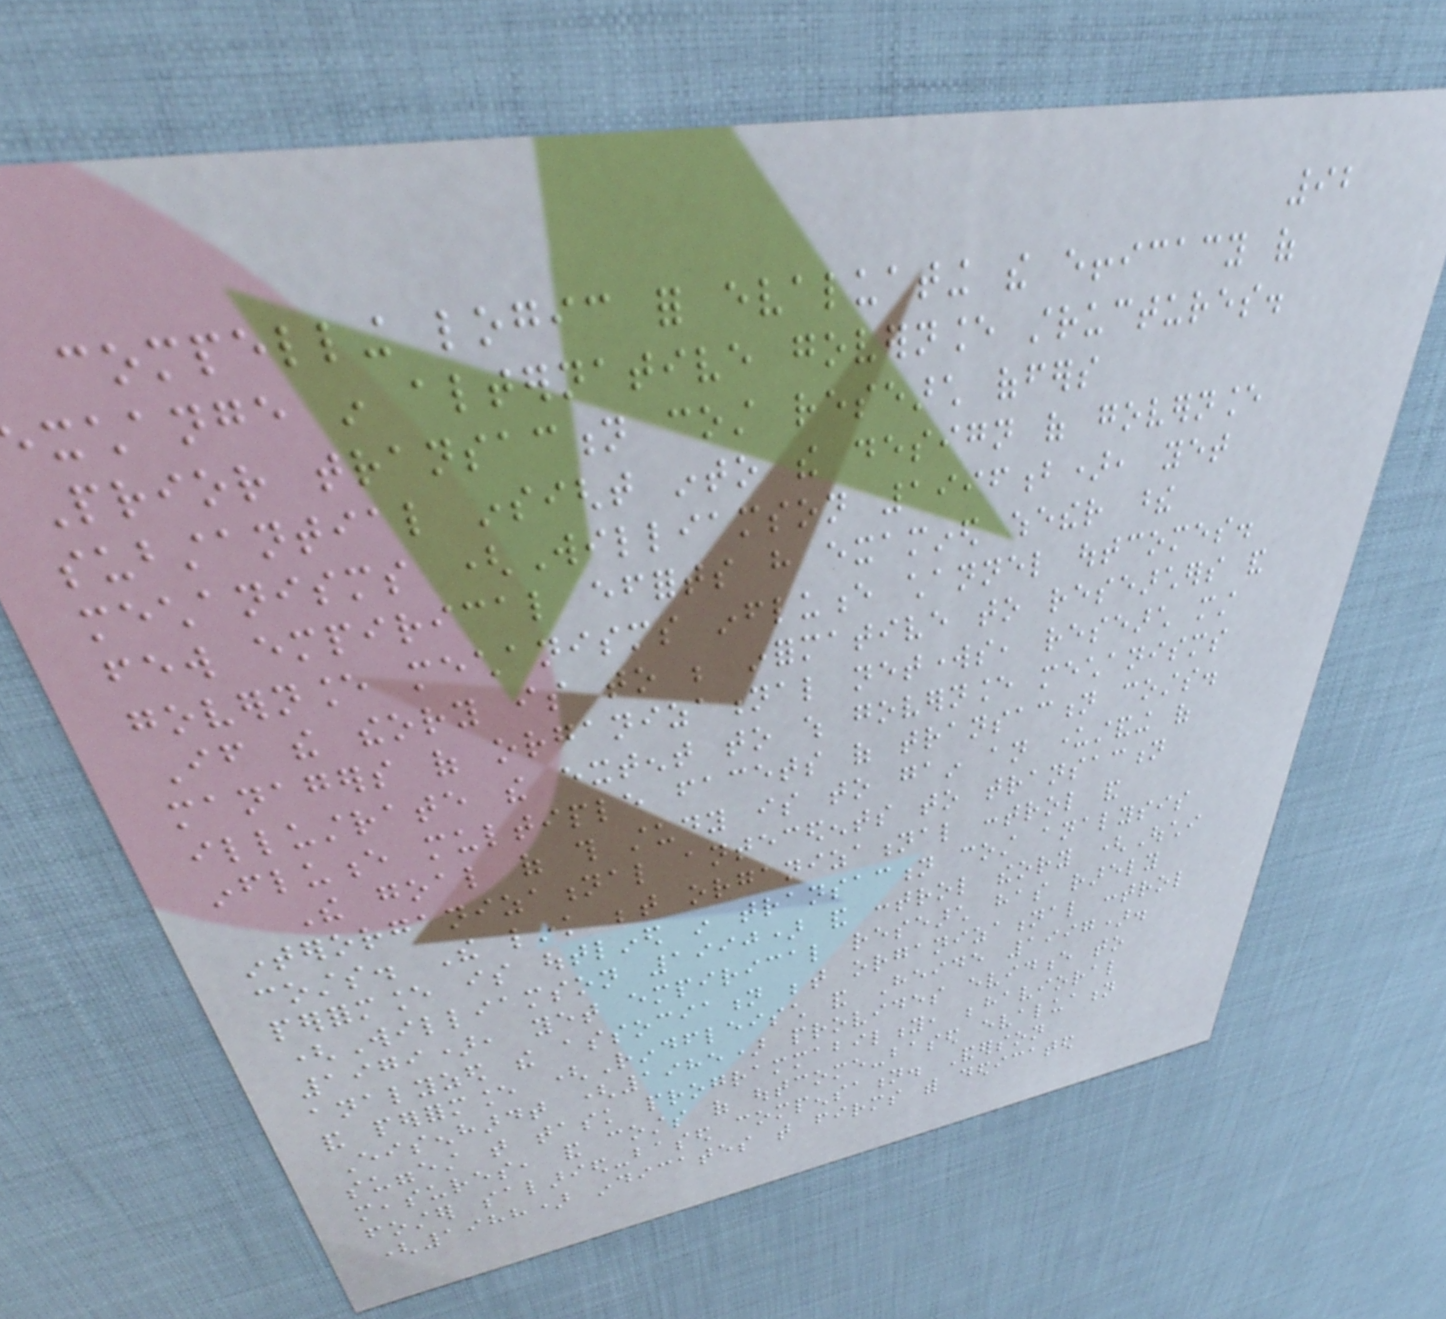92
compelling logic for evaluating the efficacy of
exchange in alternative governance structures.
Prior transaction cost research offers
substantial insight into the design of governance
mechanisms (Williamson 1996b), yet
few empirical efforts have examined whether these
governance mechanisms influence channel outcomes.
If the theory is to be informative to researchers and
managers of organizational networks, research must
illustrate the extent to which governance mechanisms
influence multiple facets of transaction costs.
The goal of this study is to gain an understanding of
interorganizational antecedents to transaction
costs. The link between organizational control and
performance is outlined in transaction cost analysis
(Williamson 1990) and control theory (Ouchi
1979), yet empirical research has rarely
analyzed the association between organizational control
and performance (Rindfleisch and Heide 1997).
Eisenhardt (1985) provides evidence to
suggest that task programmability, behavioral
measures, and costs of outcome-based evaluation
foster salaried-based compensation. Anderson
(1988) indicates that firms with dedicated
